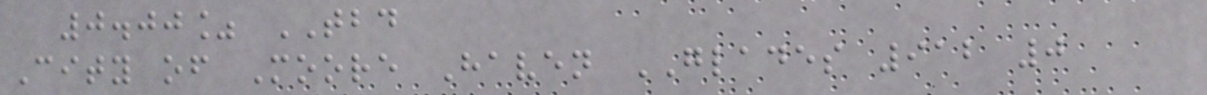0.00% TBD
City of Moore Haven GLADES 912 0
